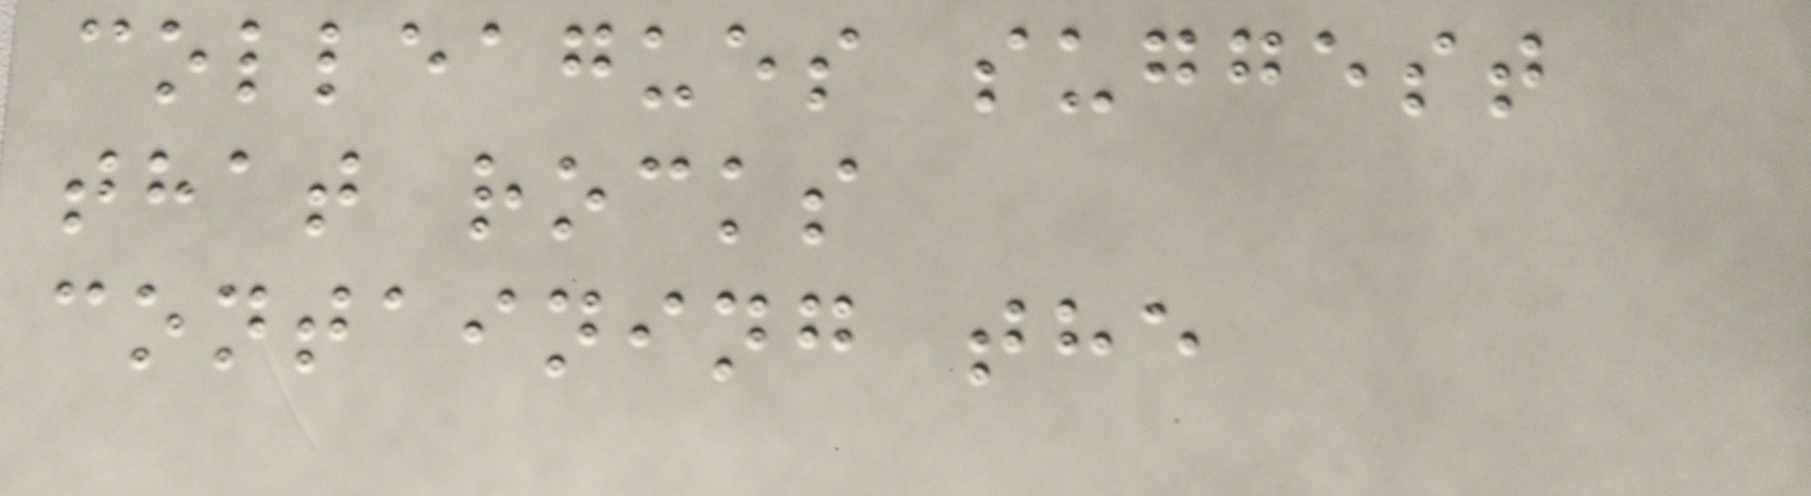colleagues suggest
that rocks
containing the
